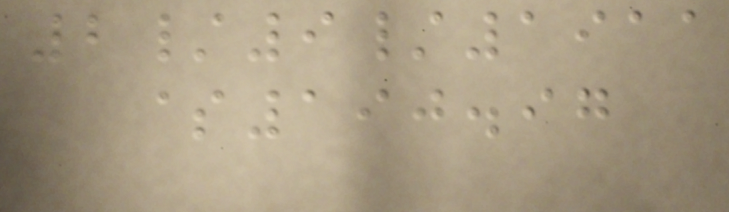2/9/1911
$190.97
